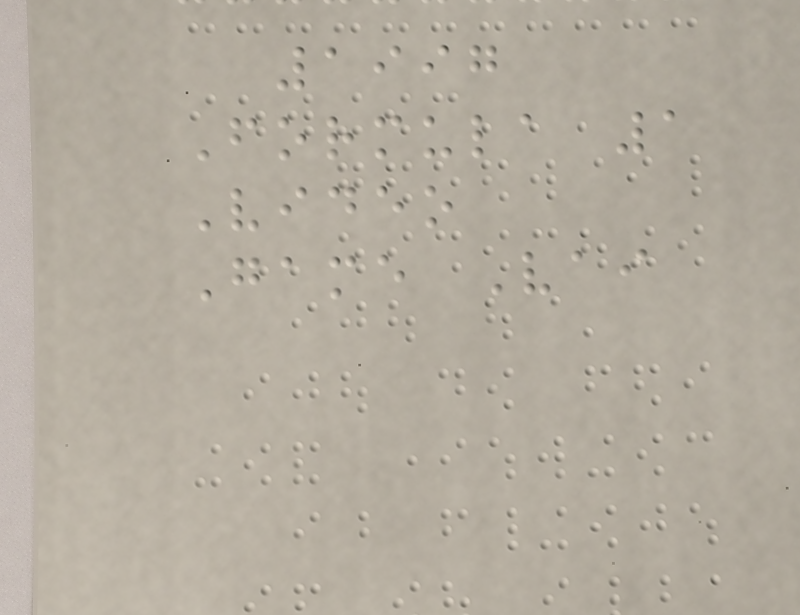1997
Formula 1
Video
Game Vai
